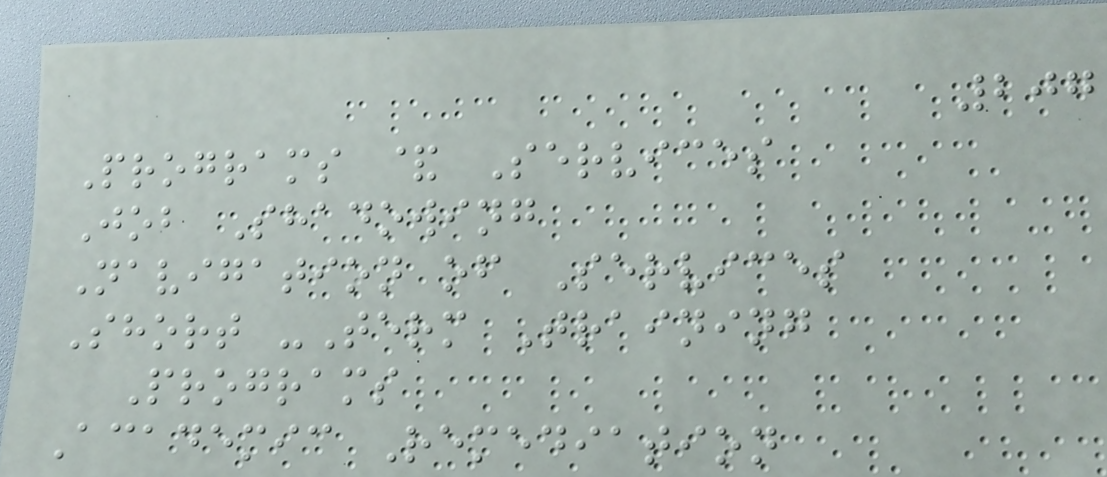207
Programs & Services
Job Shadowing
Navigation of Services
Short -Term Training
Programs
Academic Remediation
